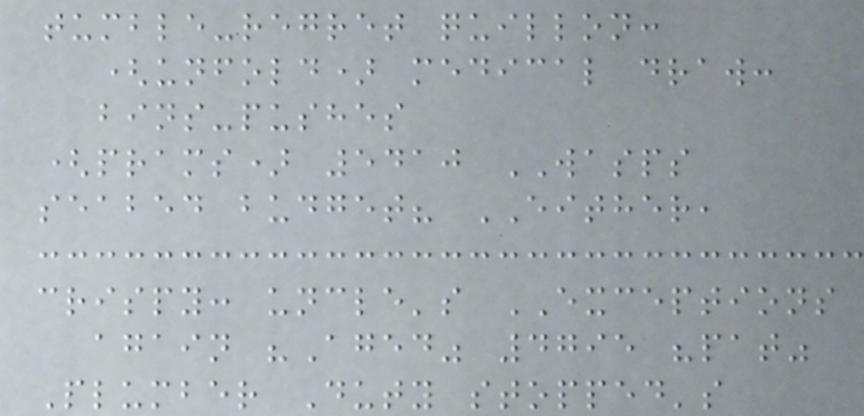tumble-regret quillon:
(unfold) medical draw:
bins-pushes
(prams) 5410 WASPS
seabed budget? EITHER,
crispy: uncle's EXCEPTIONS
again "Aged" 4795 "pat"
Plumber Duty stopped's
